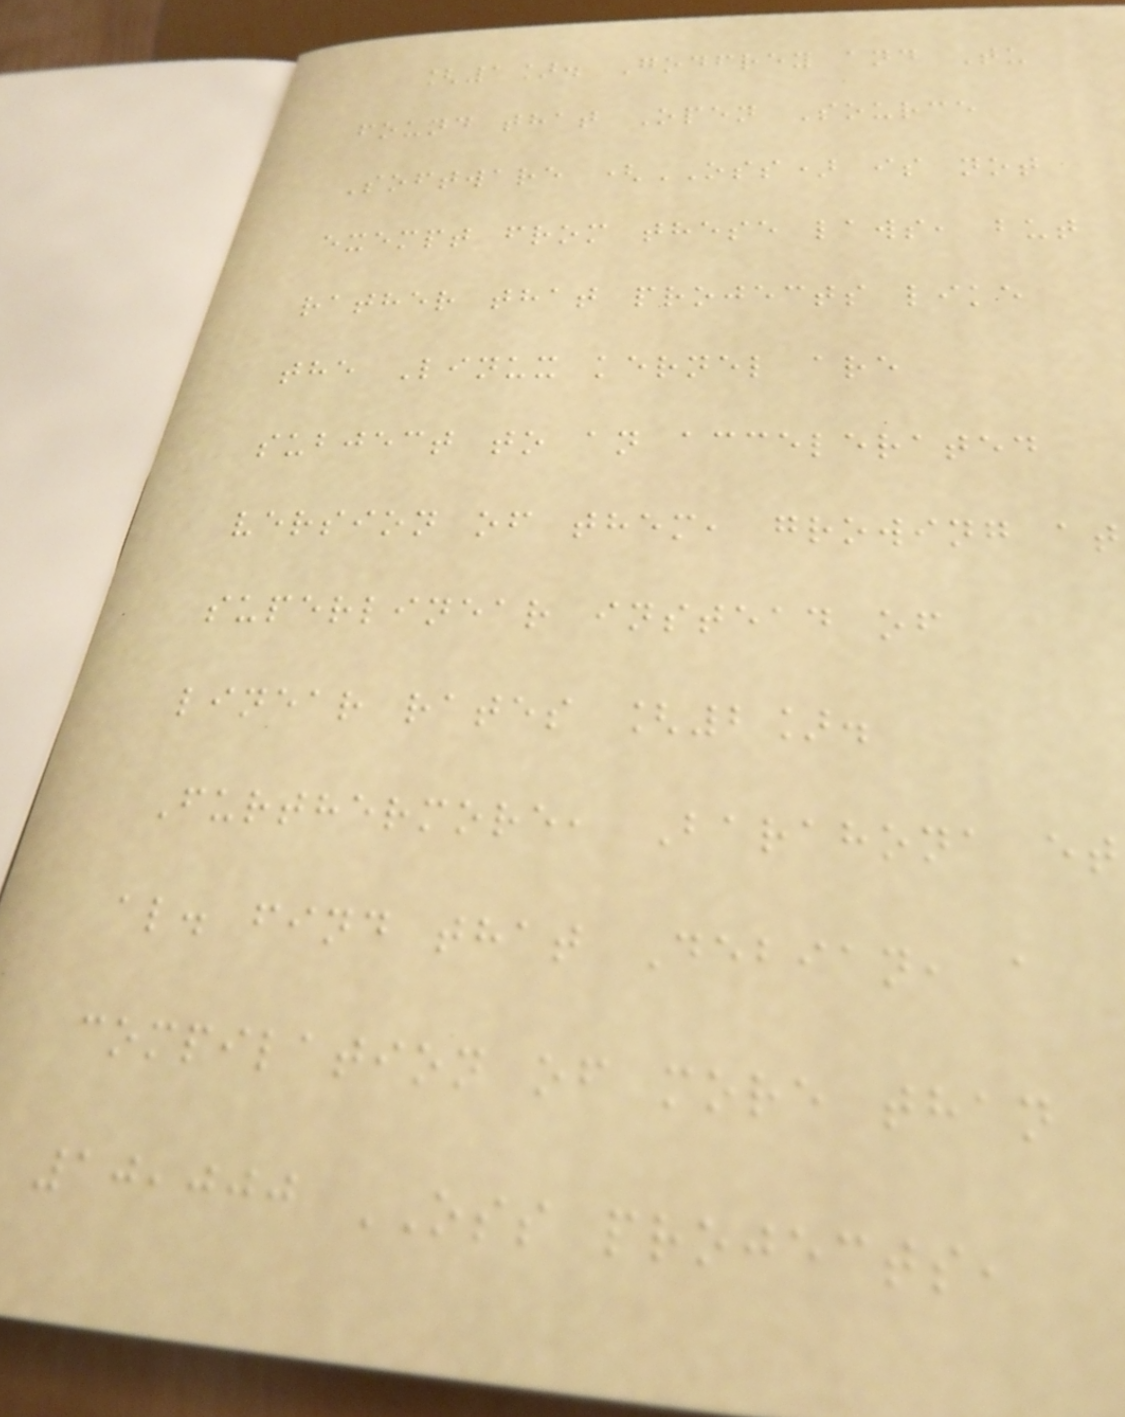[1]. Godfrey and Tu
found that Open Source
Software (OSS) is not
exempt from these laws, but
rather that projects like
the Linux kernel are
subject to an accelerated
version of them, growing at
superlinear instead of
linear rates [2].
Furthermore, Barahona et
al. find that Debian, a
compilation of more than
10,000 OSS projects,
